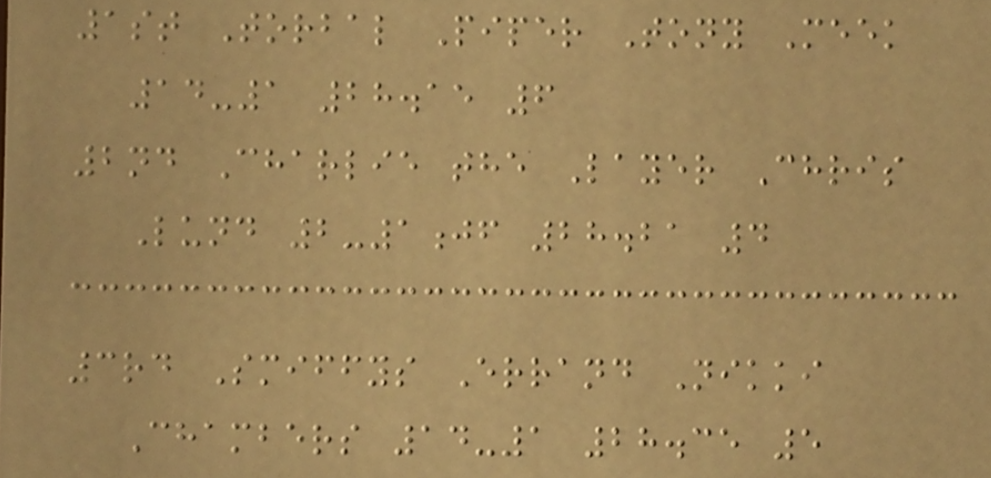1st Torbal Piper Tony Meek
14-1 28.15 6
2nd Charlie the Layer Chris
Lund 2-1jf 28.21 4
3rd Smiffys Errand Nikki
Chambers 14-1 28.35 5
